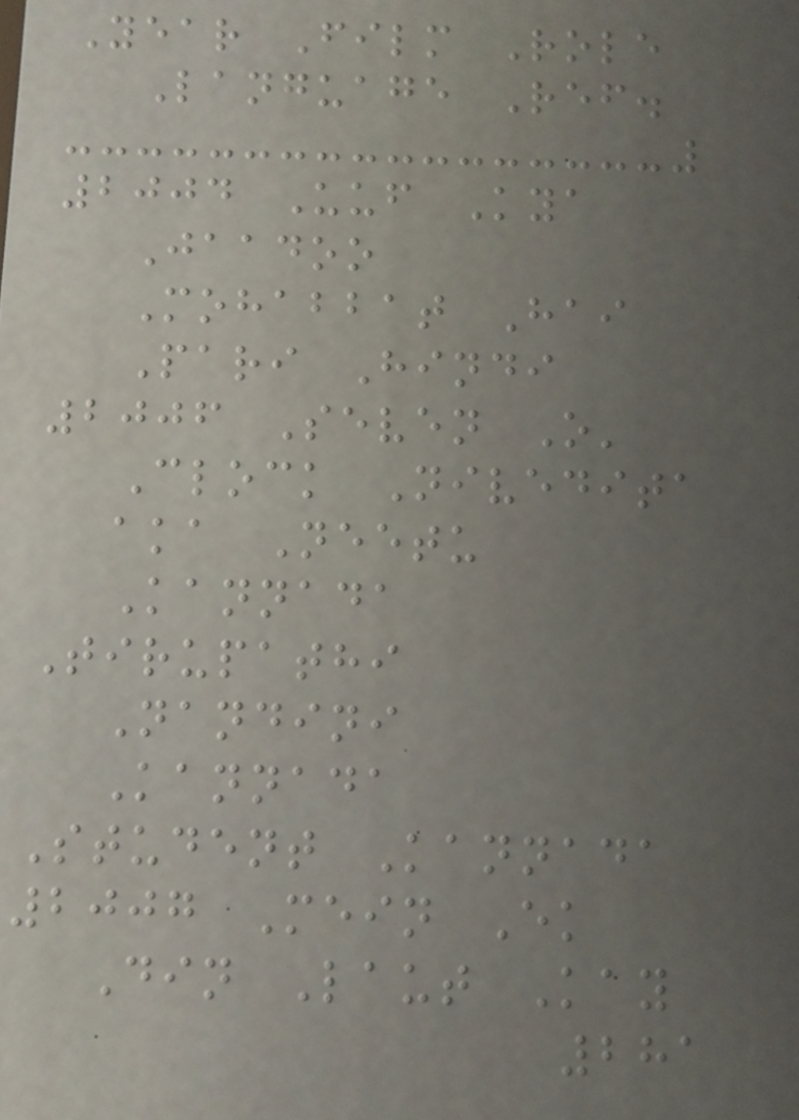Year Film Role
Language Ref.
2004 Uuf Kya
Jaadoo
Mohabbat Hai
Pari Hindi
2006 Seven O'
Clock Nivedita
aka Neetu
Kannada
Tirupathi
Nandini
Kannada
Student Kannada
2007 Mein Ek
Din Laut Kay
281
